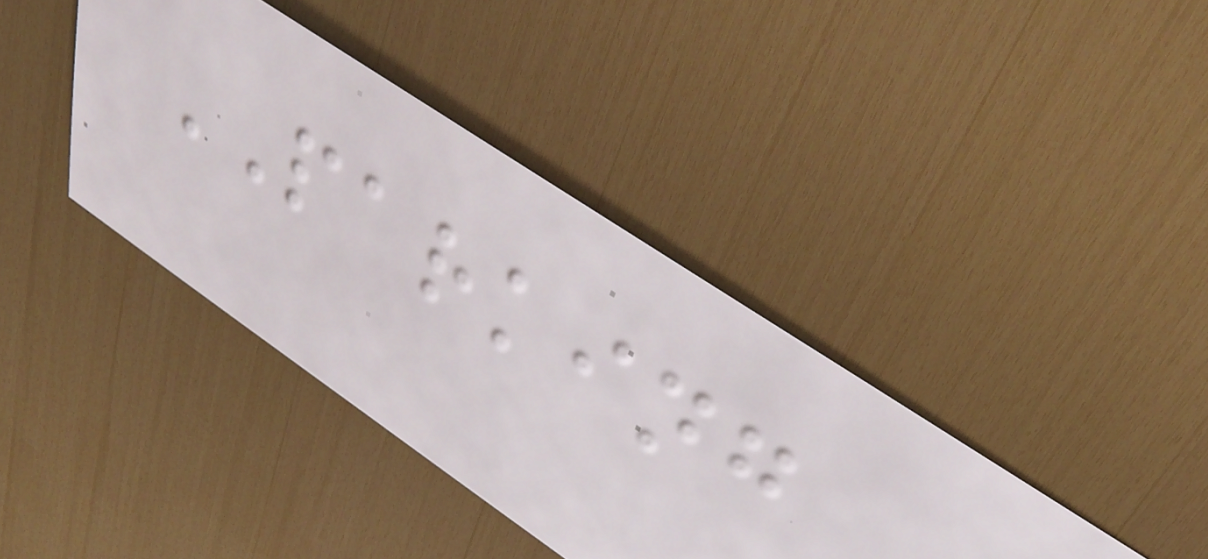PARKING
